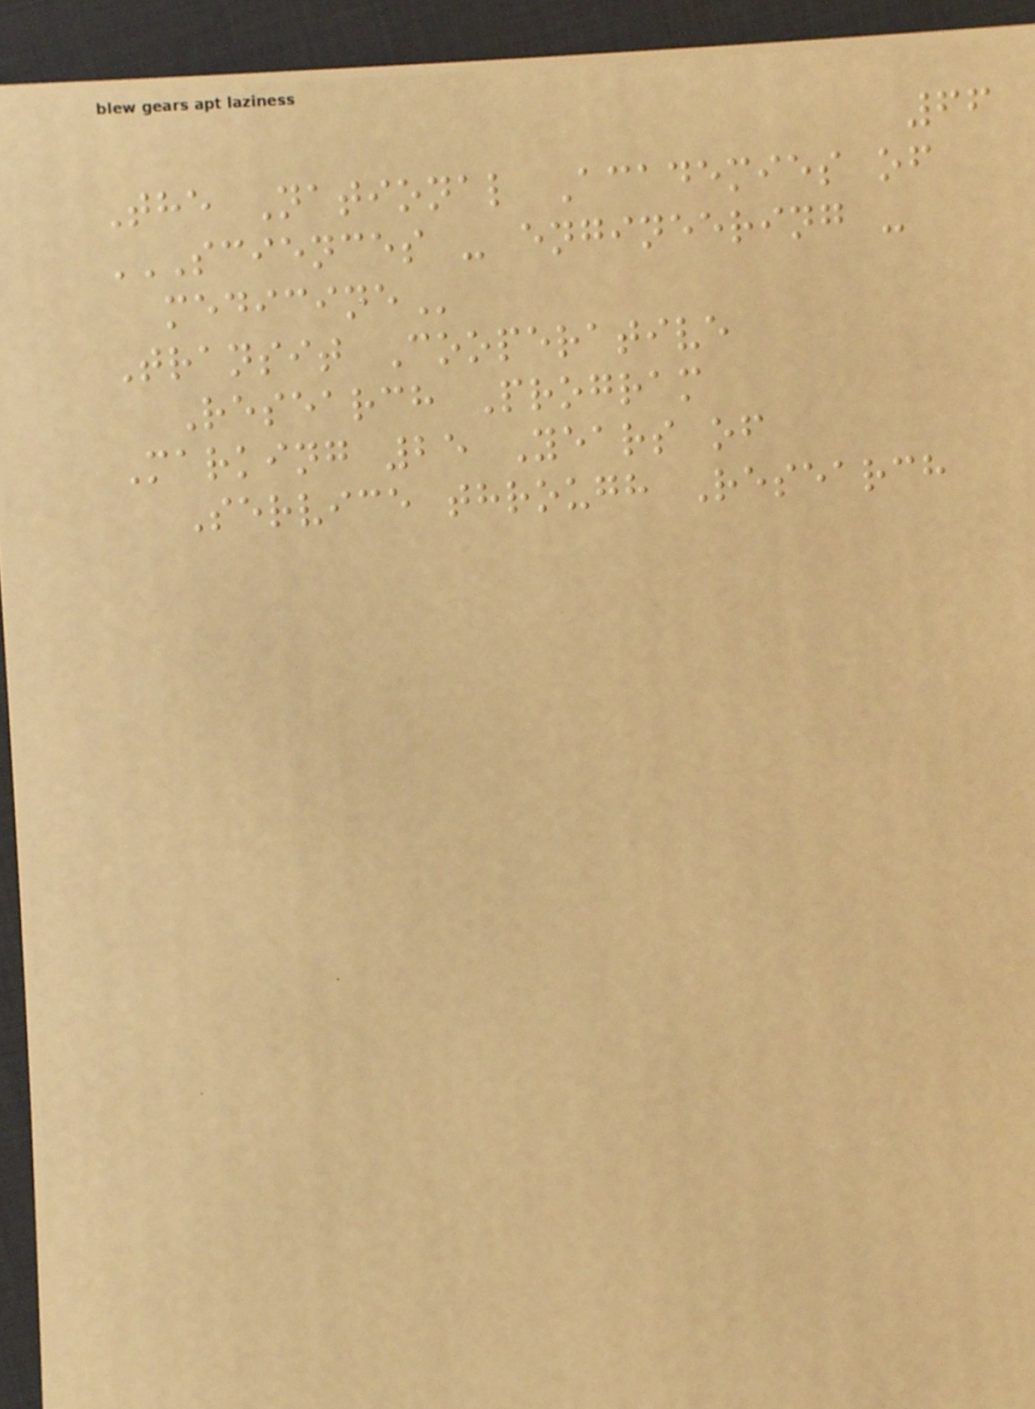66
The National Academies of
SCIENCES - ENGINEERING -
MEDICINE
Transit Cooperative
Research Program
Marking 25 Years of
Service through Research
